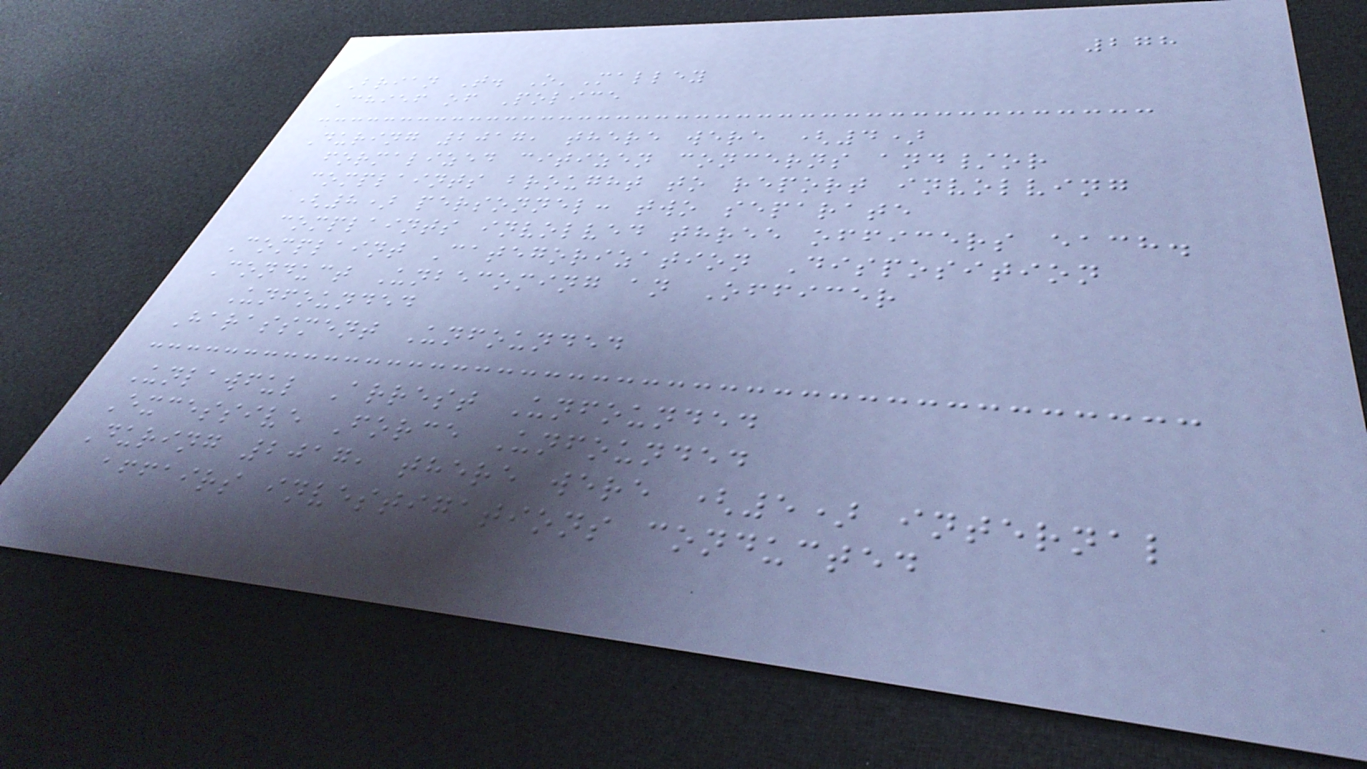278
Brian T. O'Malley
Chief of Police
During 2017, there were (4)
formalized citizen concerns and/or
complaints brought to report involving
(8) personnel: two separate
complaints involved three officers each.
Complaint Categorization Disposition
Conduct Unbecoming an Officer
Unfounded
Harassment Unfounded
Unlawful Arrest Unfounded
Excessive Force Unfounded
During 2017, there were (5) internal
affairs investigations conducted
